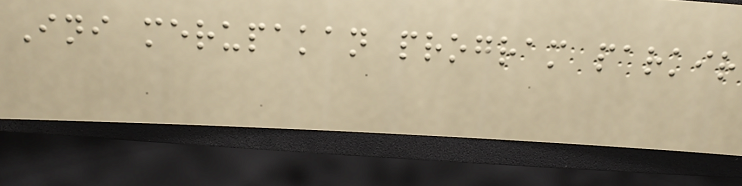Ini merupakan program parkir
